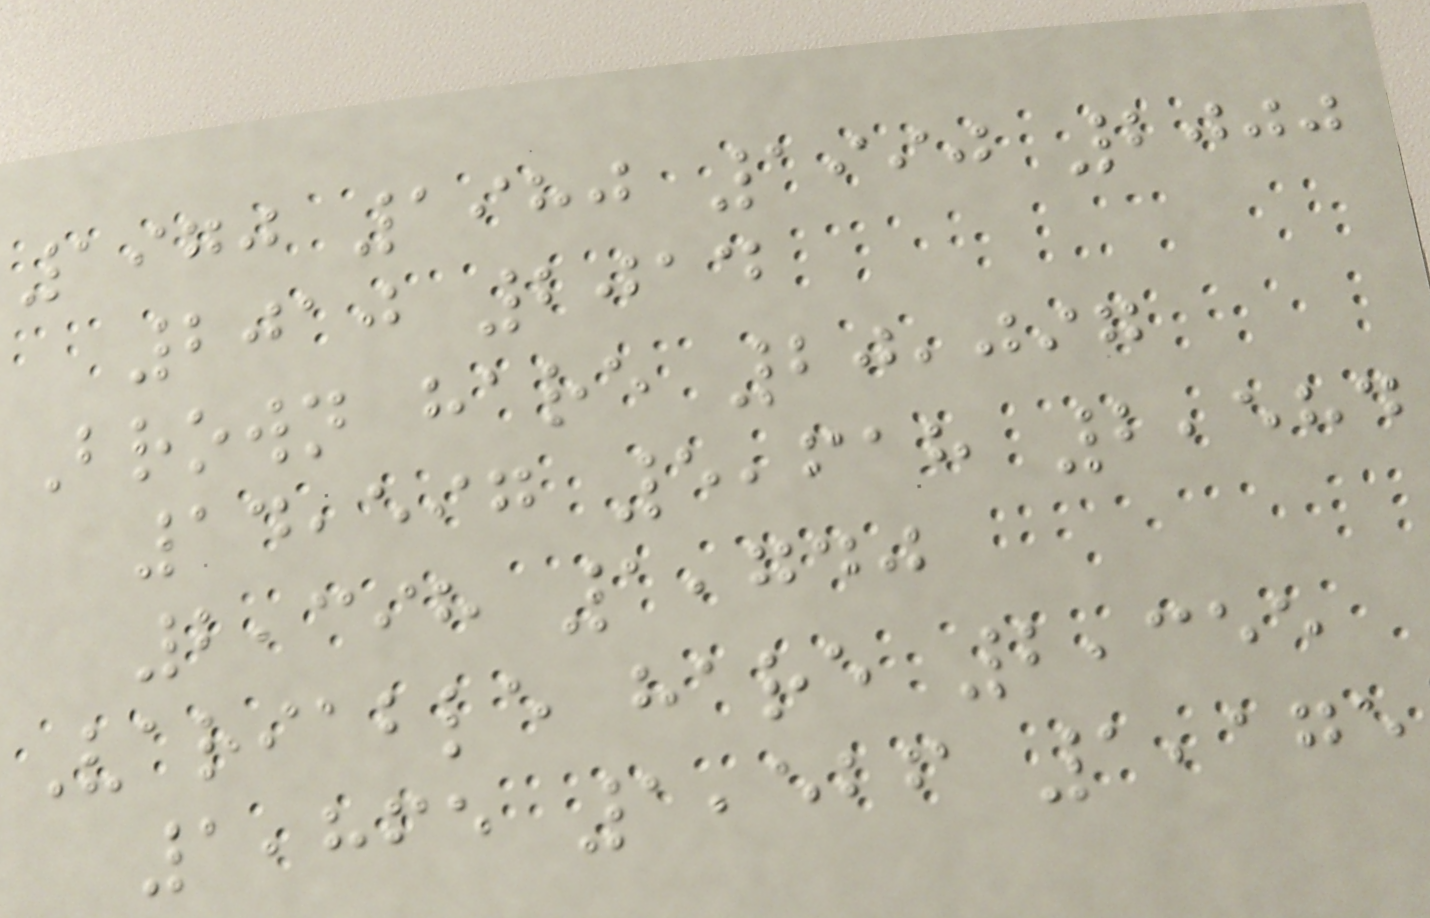1970 1980 1990 2000
2010 2014
Brown hare 20,097
14,597 5,618 2,584
2,398 1,740
Variable hare 2,355
1,865 1,526 1,175
